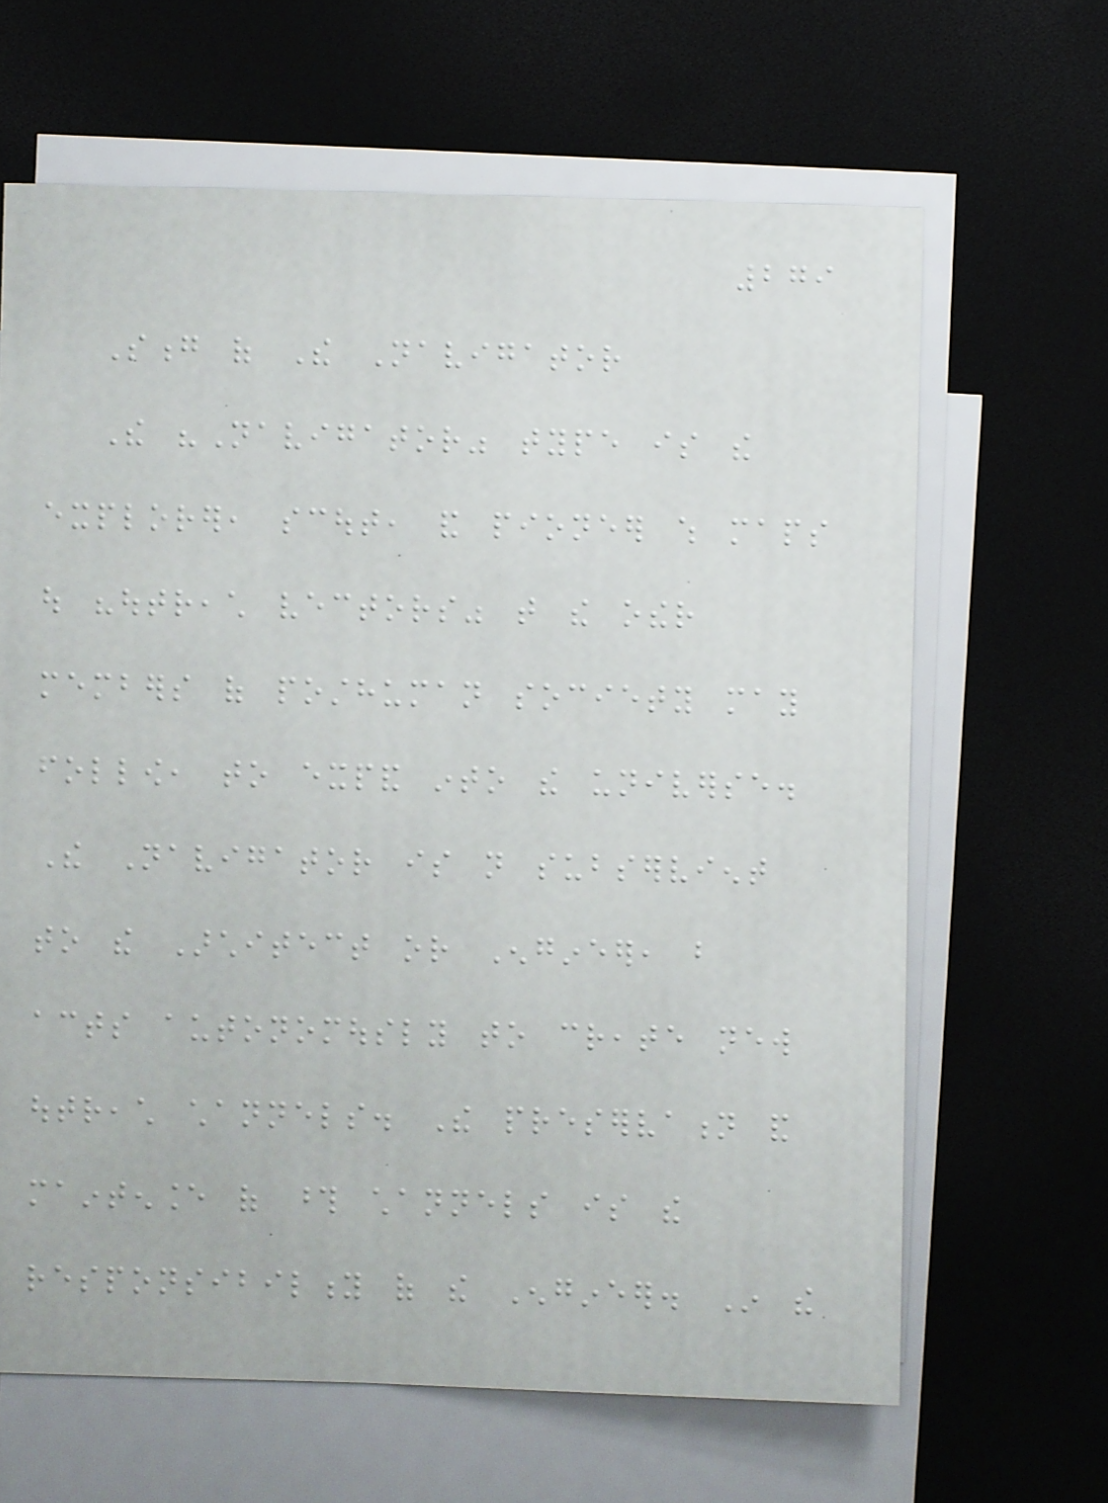279
Song of The Navigator
The "Navigator" type is the
explorer, scout, and pioneer which maps
out "outreach vectors" that the other
members of posthuman society may
follow, to expand into the universe.
The Navigator is not subservient
to the Architect or Engineer, but
acts autonomously to create new
outreach channels. The preservation and
maintenance of those channels is the
responsibility of the Engineer. In the
